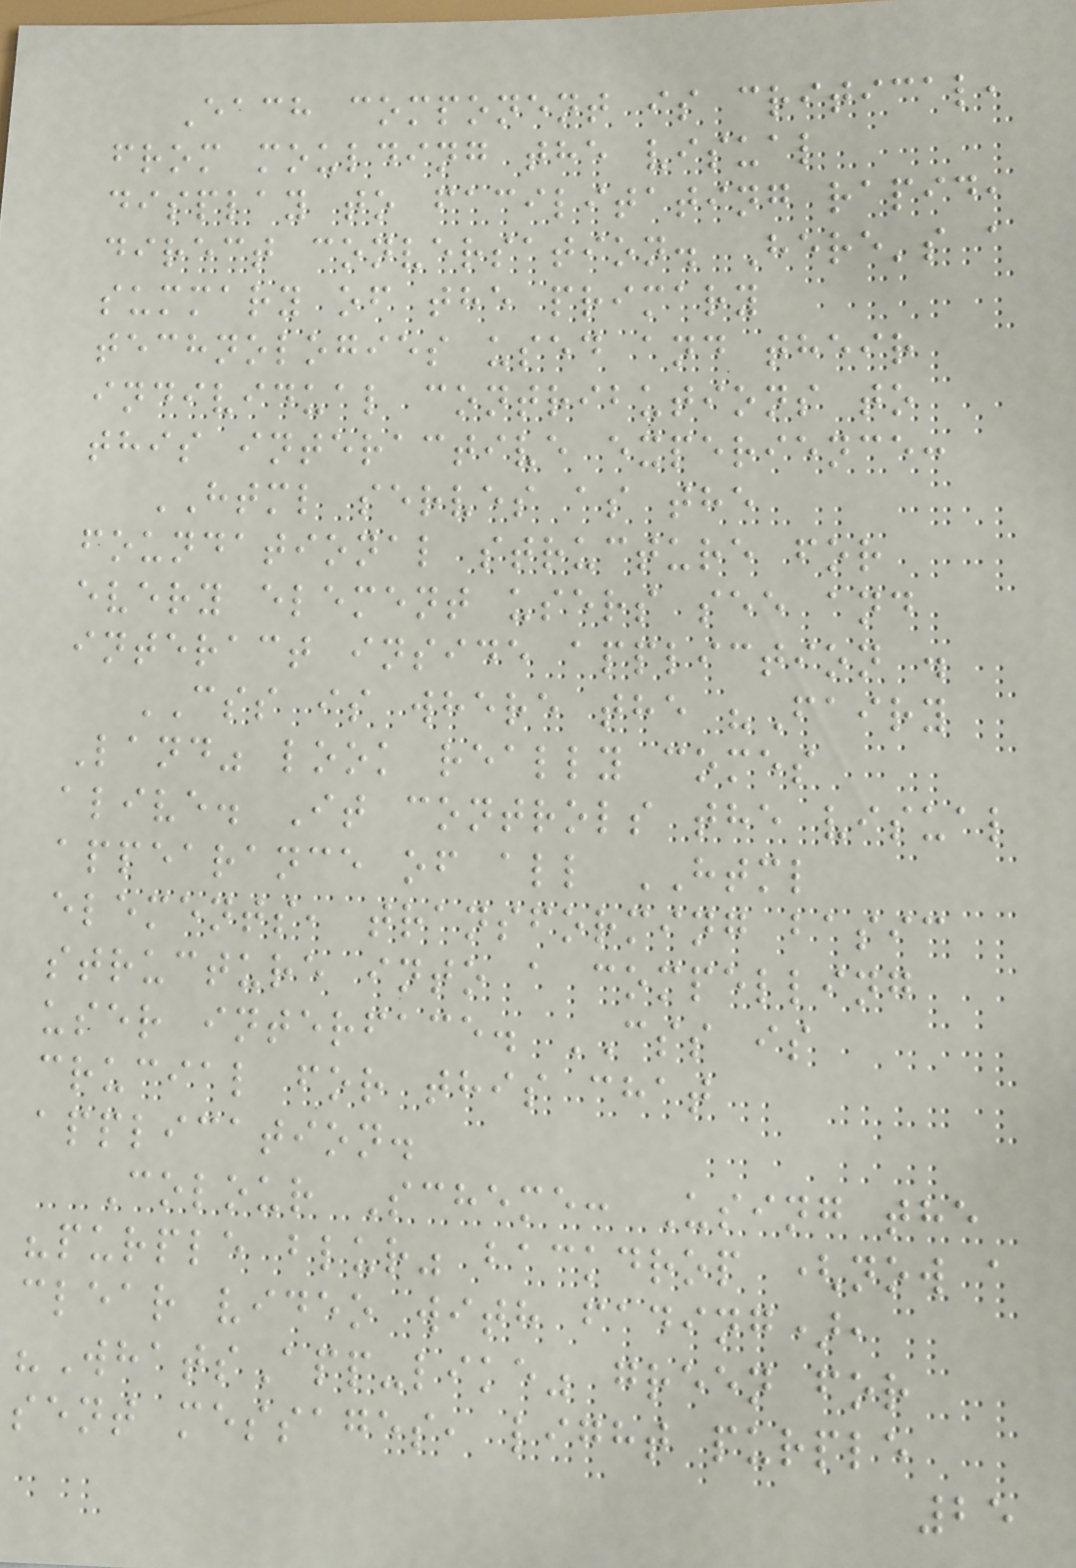Each component is critical,
from moulding the visual
display to facilitating rapid,
direct conversation. Here's a
summary of the primary
technologies used and their
individual contributions to
this interactive experience:
HTML serves as the
foundational structure for
every element users see and
interact inside appliction .
CSS is where the "Fairy
Land" look really comes
alive. It controls the visual
appearance of all HTML
elements, transforming basic
structure into a compelling
user interface. CSS is
crucial for this chat
application.
Colour Scheme: Using the
"purple blur" backdrop (now a
clear video with fading),
"WhatsApp-like" green for
sent messages, light purple
25
